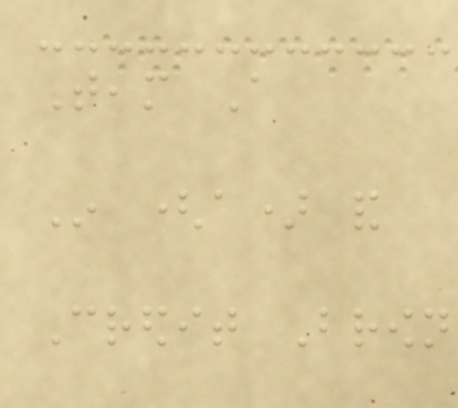Team A
In (a) and
Credit Brown
